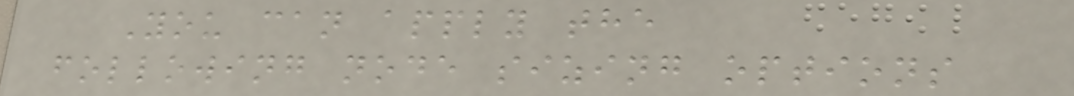You can apply the
following node sizing options
